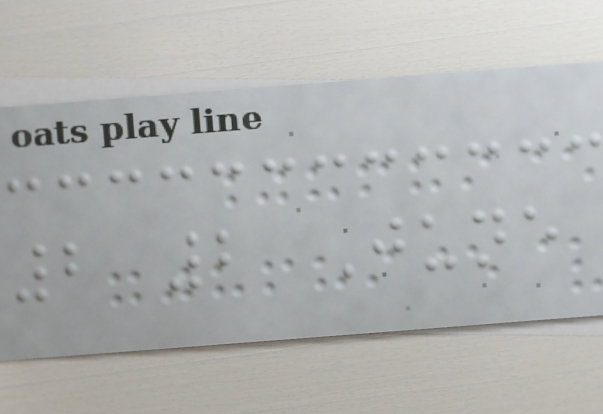2 2 June
